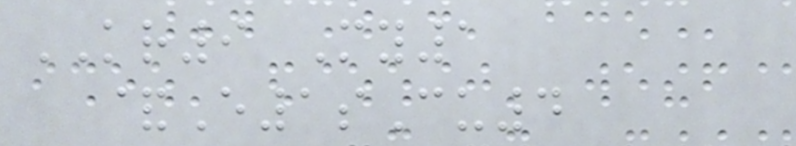KR9 My1
&E1sCu4
